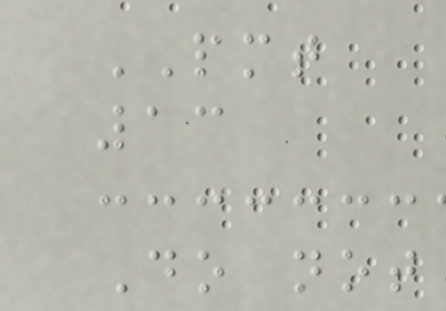PMT
13
Do not
